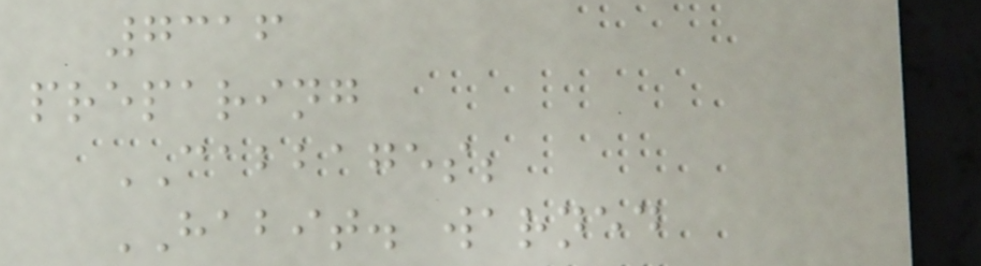7316
preparing
CABBAGES;
HABIT. warned
